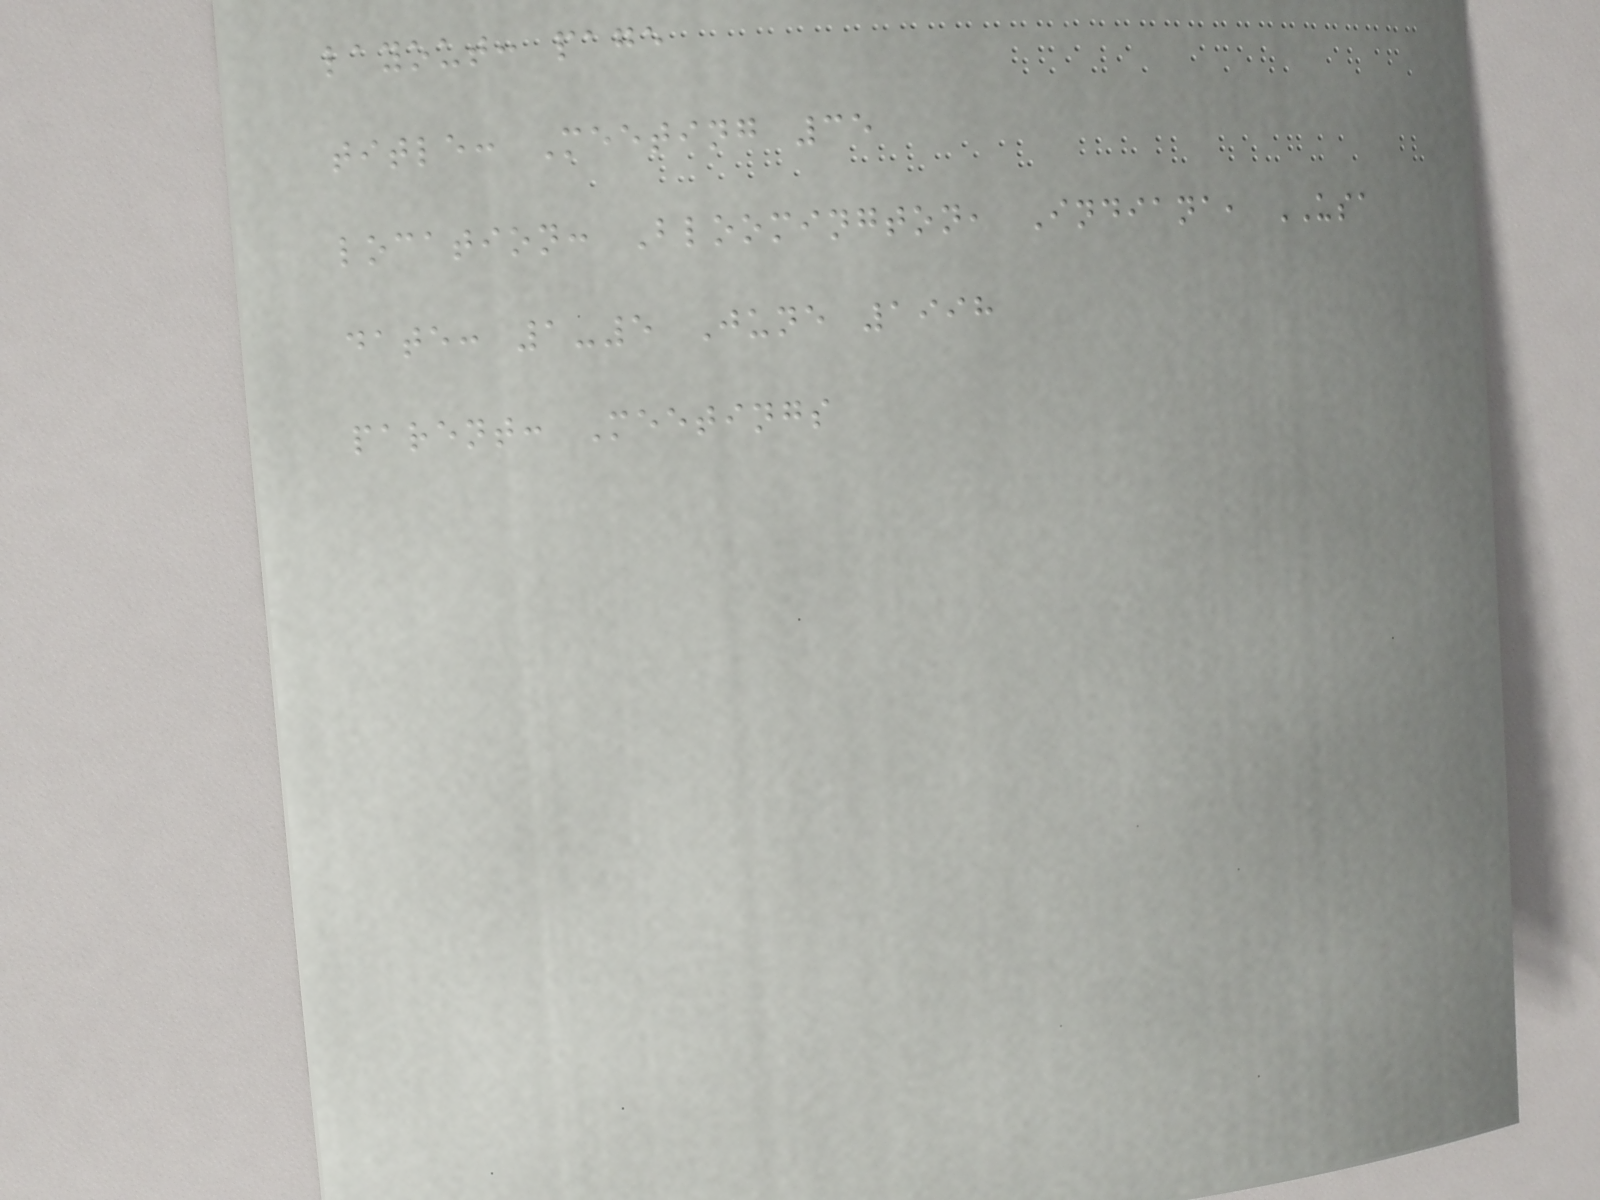layout: page
title: Meeting 35
location: Bloomington, Indiana, USA
date: 1-5 June 1998
parent: Meetings
